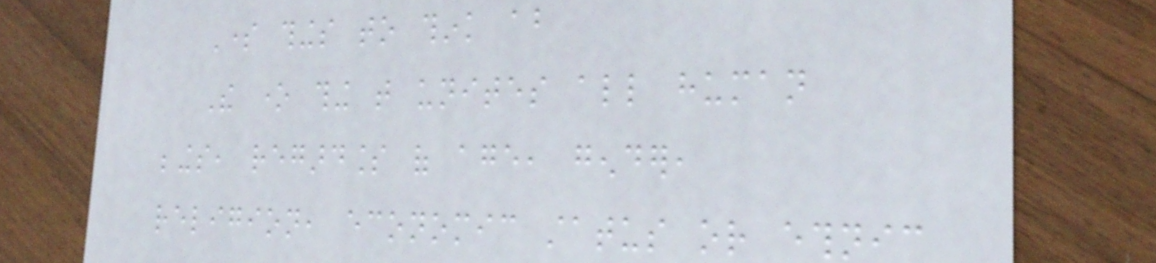Some things to think about
The one thing that unites all human
beings, regardless of age, gender,
religion, economic status or ethnic
